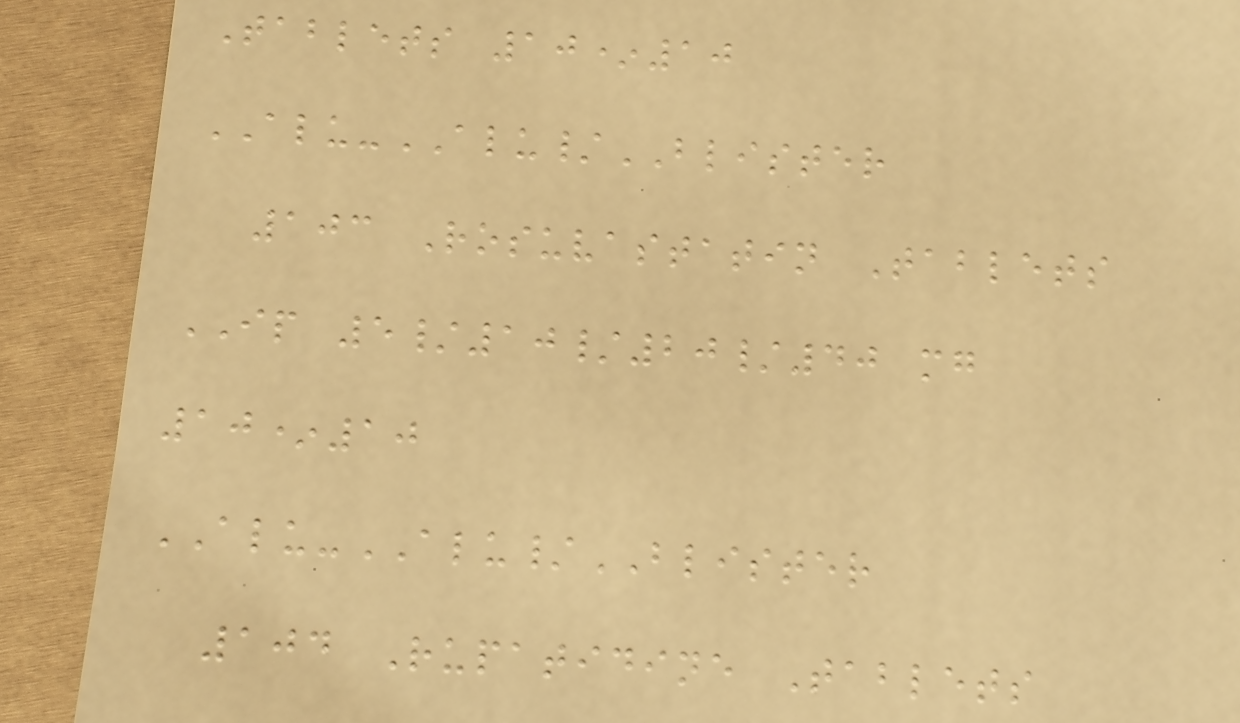Tablets 10*10
ALU-ALU/BLISTER
103 Rosuvastatin Tablets
IP 5/10/20/40 mg
10*10
ALU-ALU/BLISTER
104 Rupatidine Tablets
